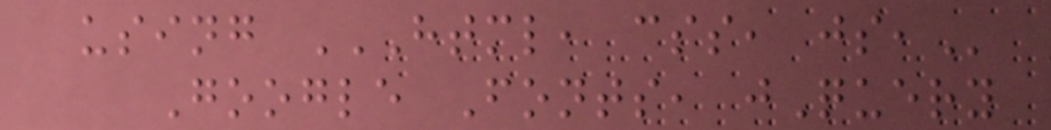using HTML, CSS, JS,
Google Fonts, jQuery
